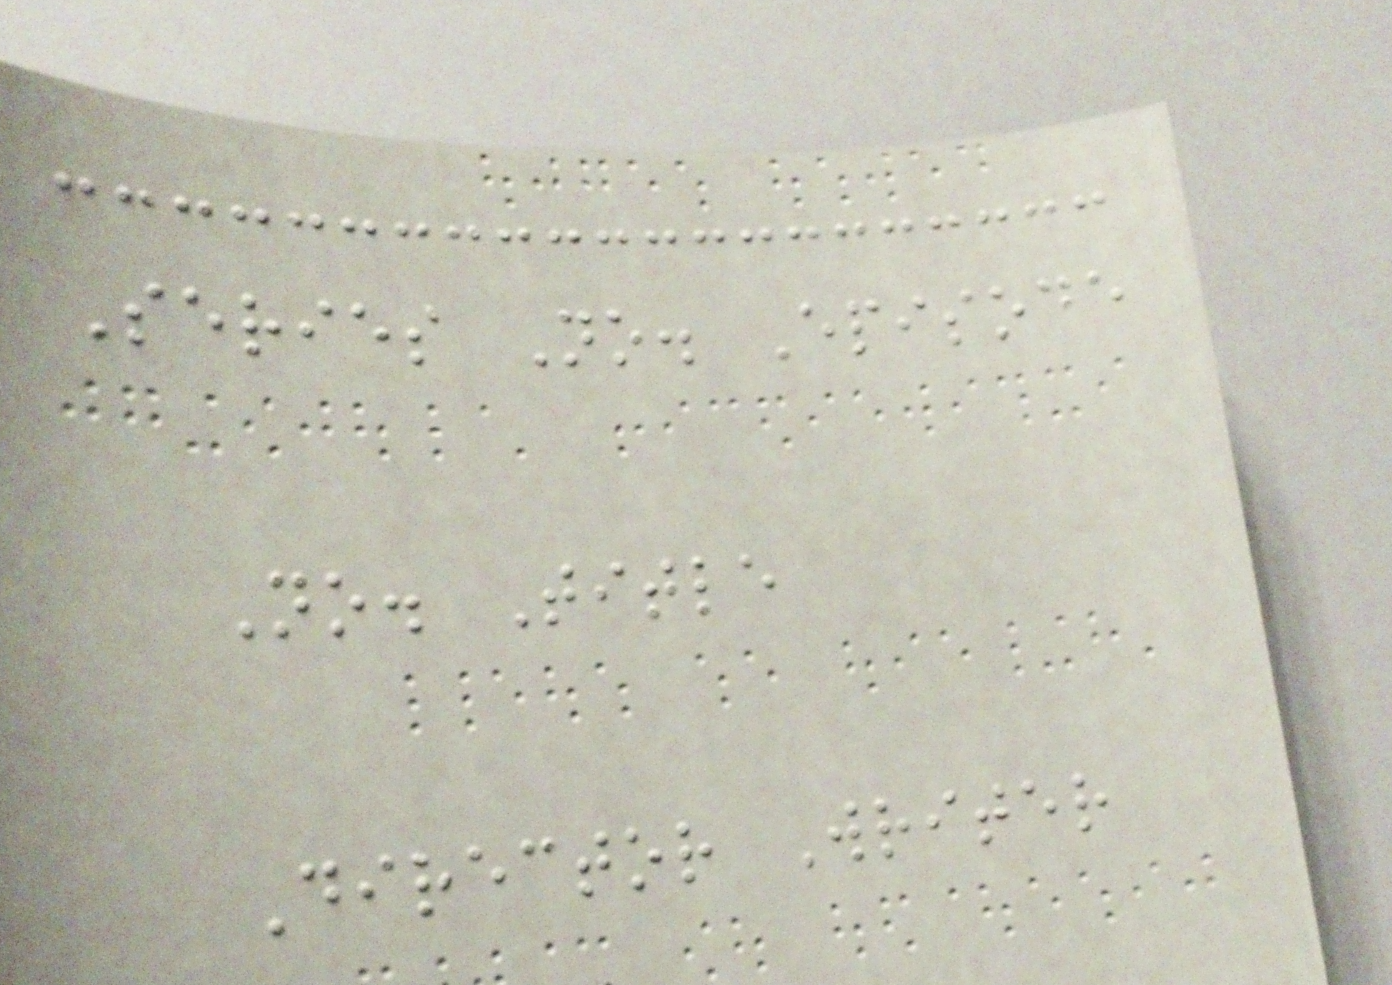Series No. Episode
No. Title
Director Writer
